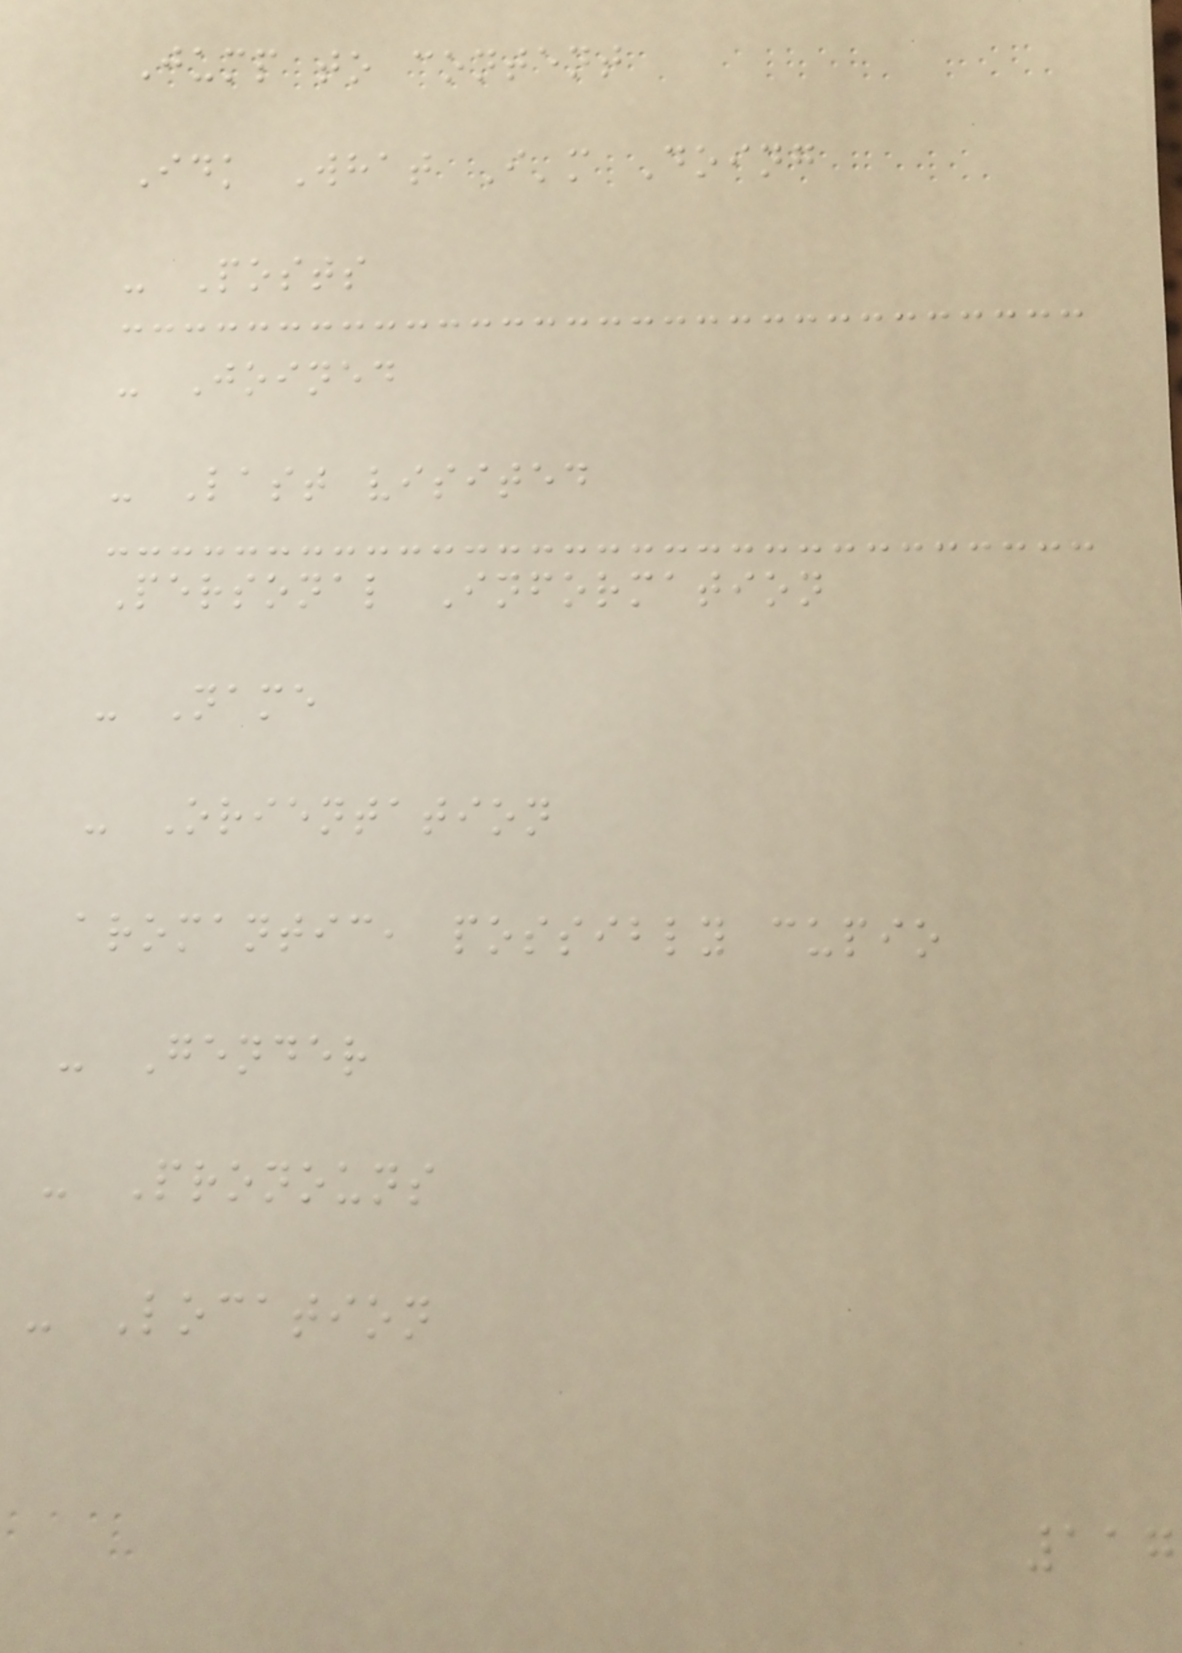Jump to content
Idk What I'm Doing
- Posts
- Joined
- Last visited
Personal Information
- Name
- Orientation
aromantic, possibly cupio
- Gender
- Pronouns
- Location
117
